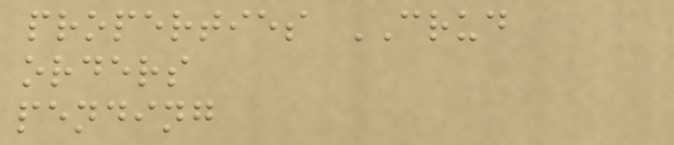properties CRUD
orders
pending
